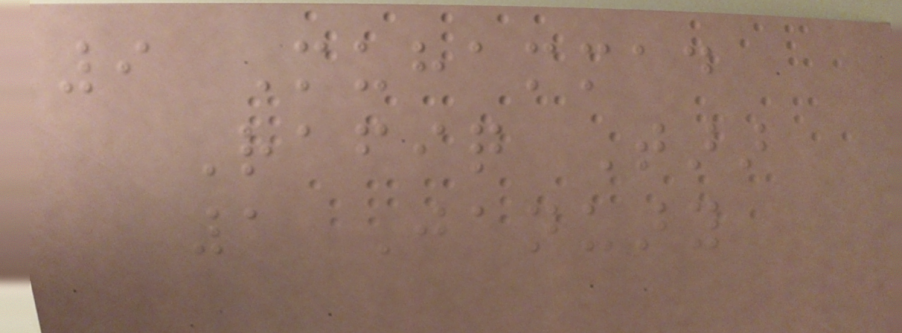9 Muhammad
Rafiq Tarar
1 January
